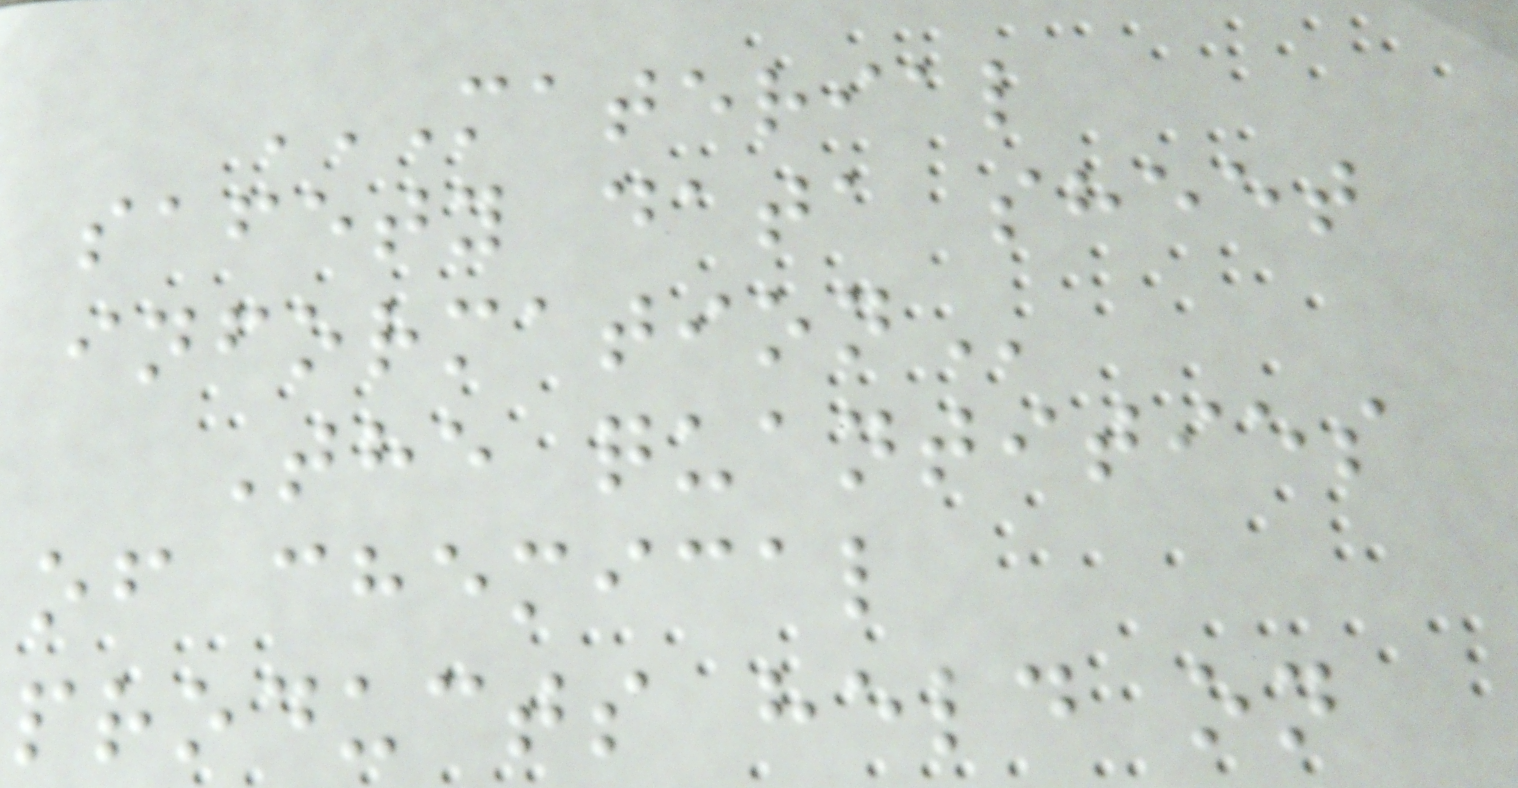MATERIAL
SAFETY DATA SHEET
INFORMATION
The quantities
of chemical
products held on
